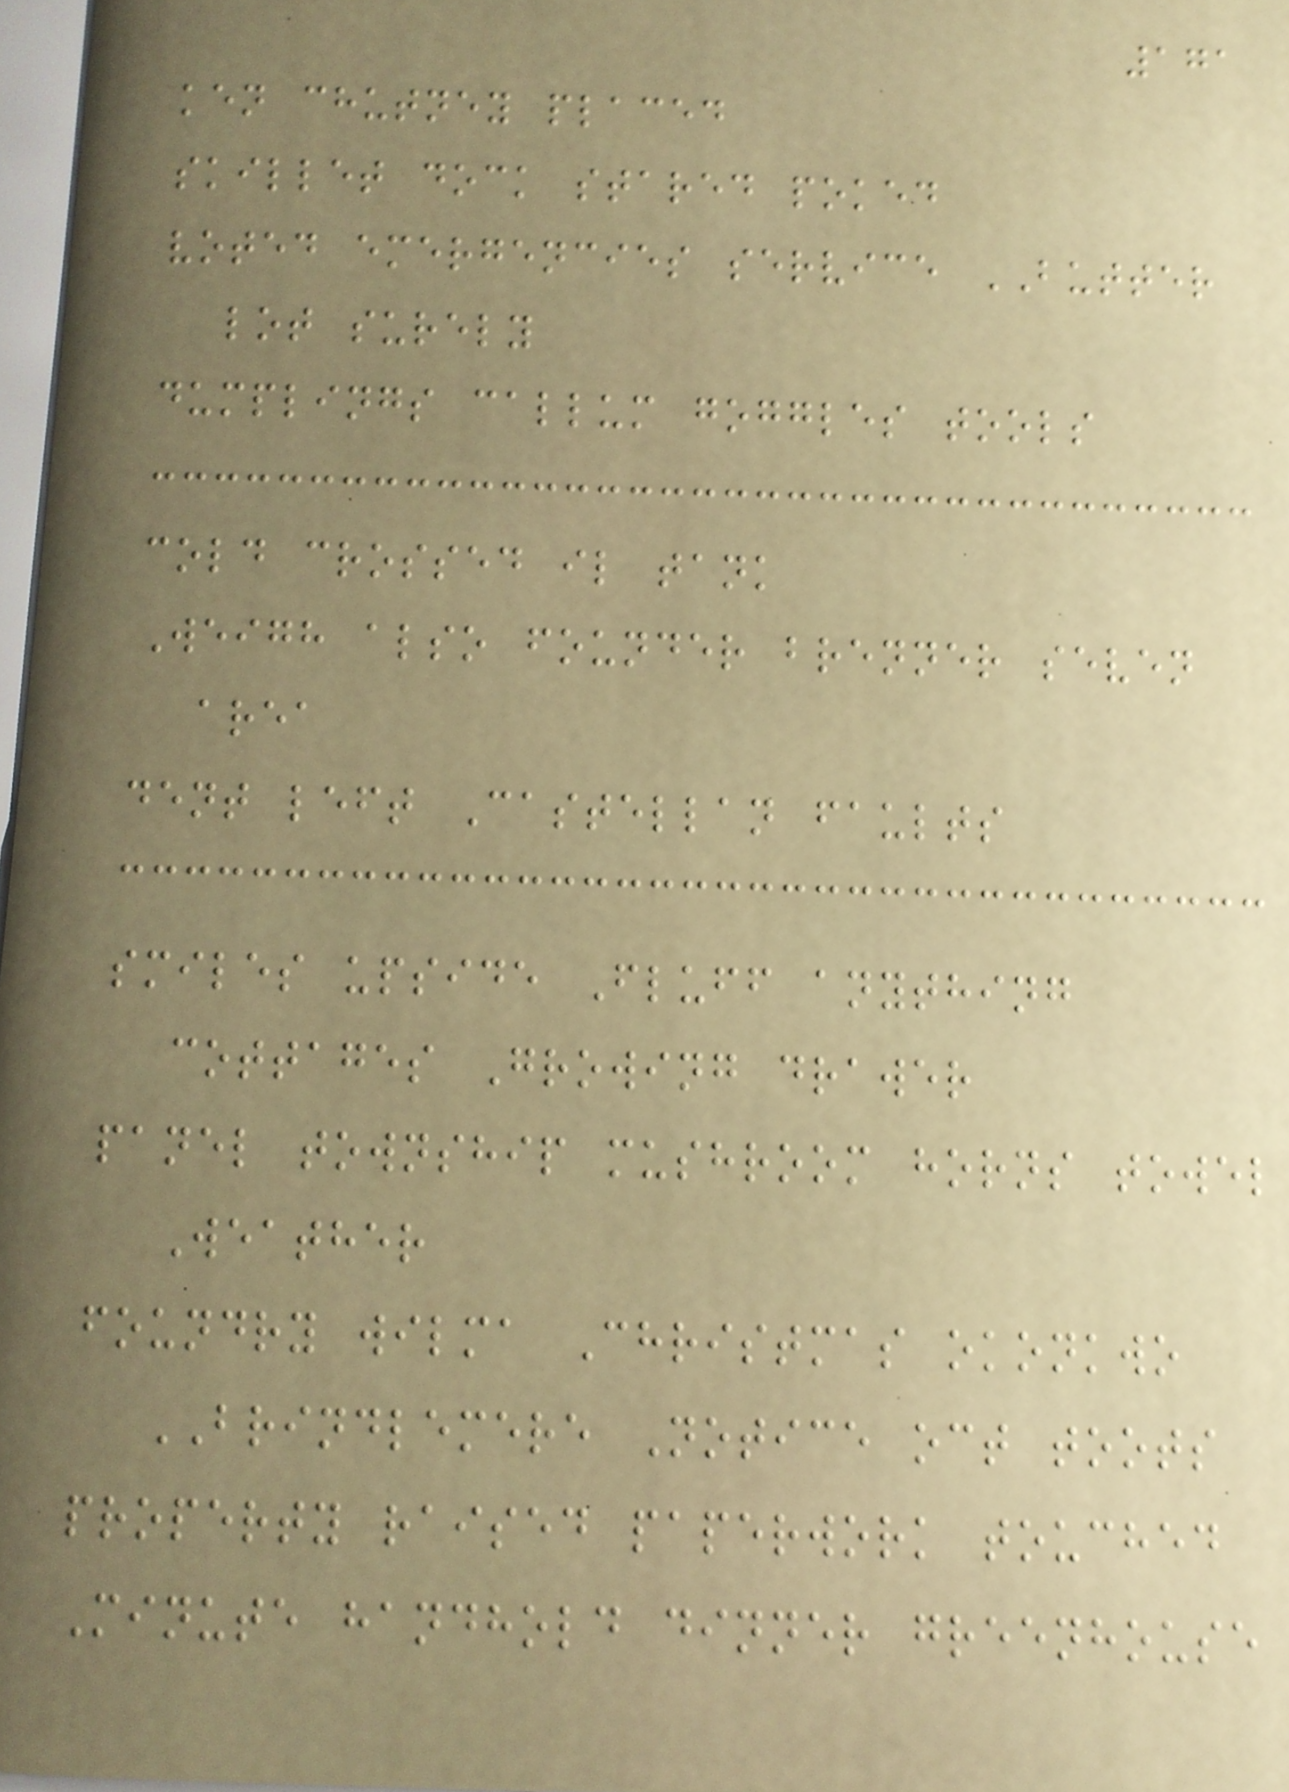171
ken chutney placed
skillet dock stared poked
voted emergencies service BUTTER
lot surely
dumplings callum goggles tools
cold crossed il tank
Weigh also founder brenner seven
area
dent left Castellan faults
smiles upside Fluff anything
cottages Growing drawer
panel township mushroom horns towel
Weather
foundry wilma Christmas okonkwo
BRINDLEMERE Notice oct toots
property raised paperwork touched
Minute handhold dinner greenhouse
